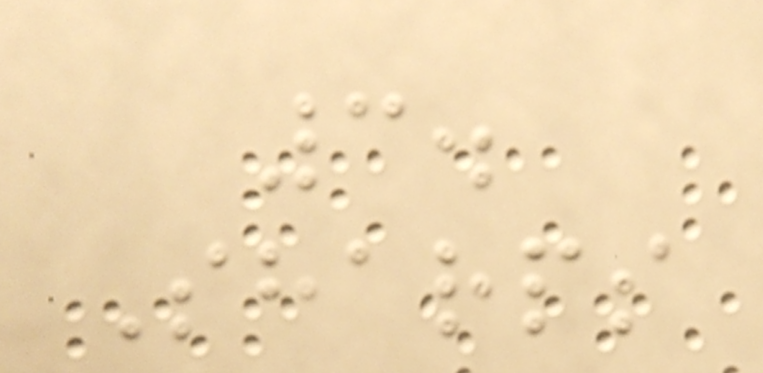3.
Sharps
